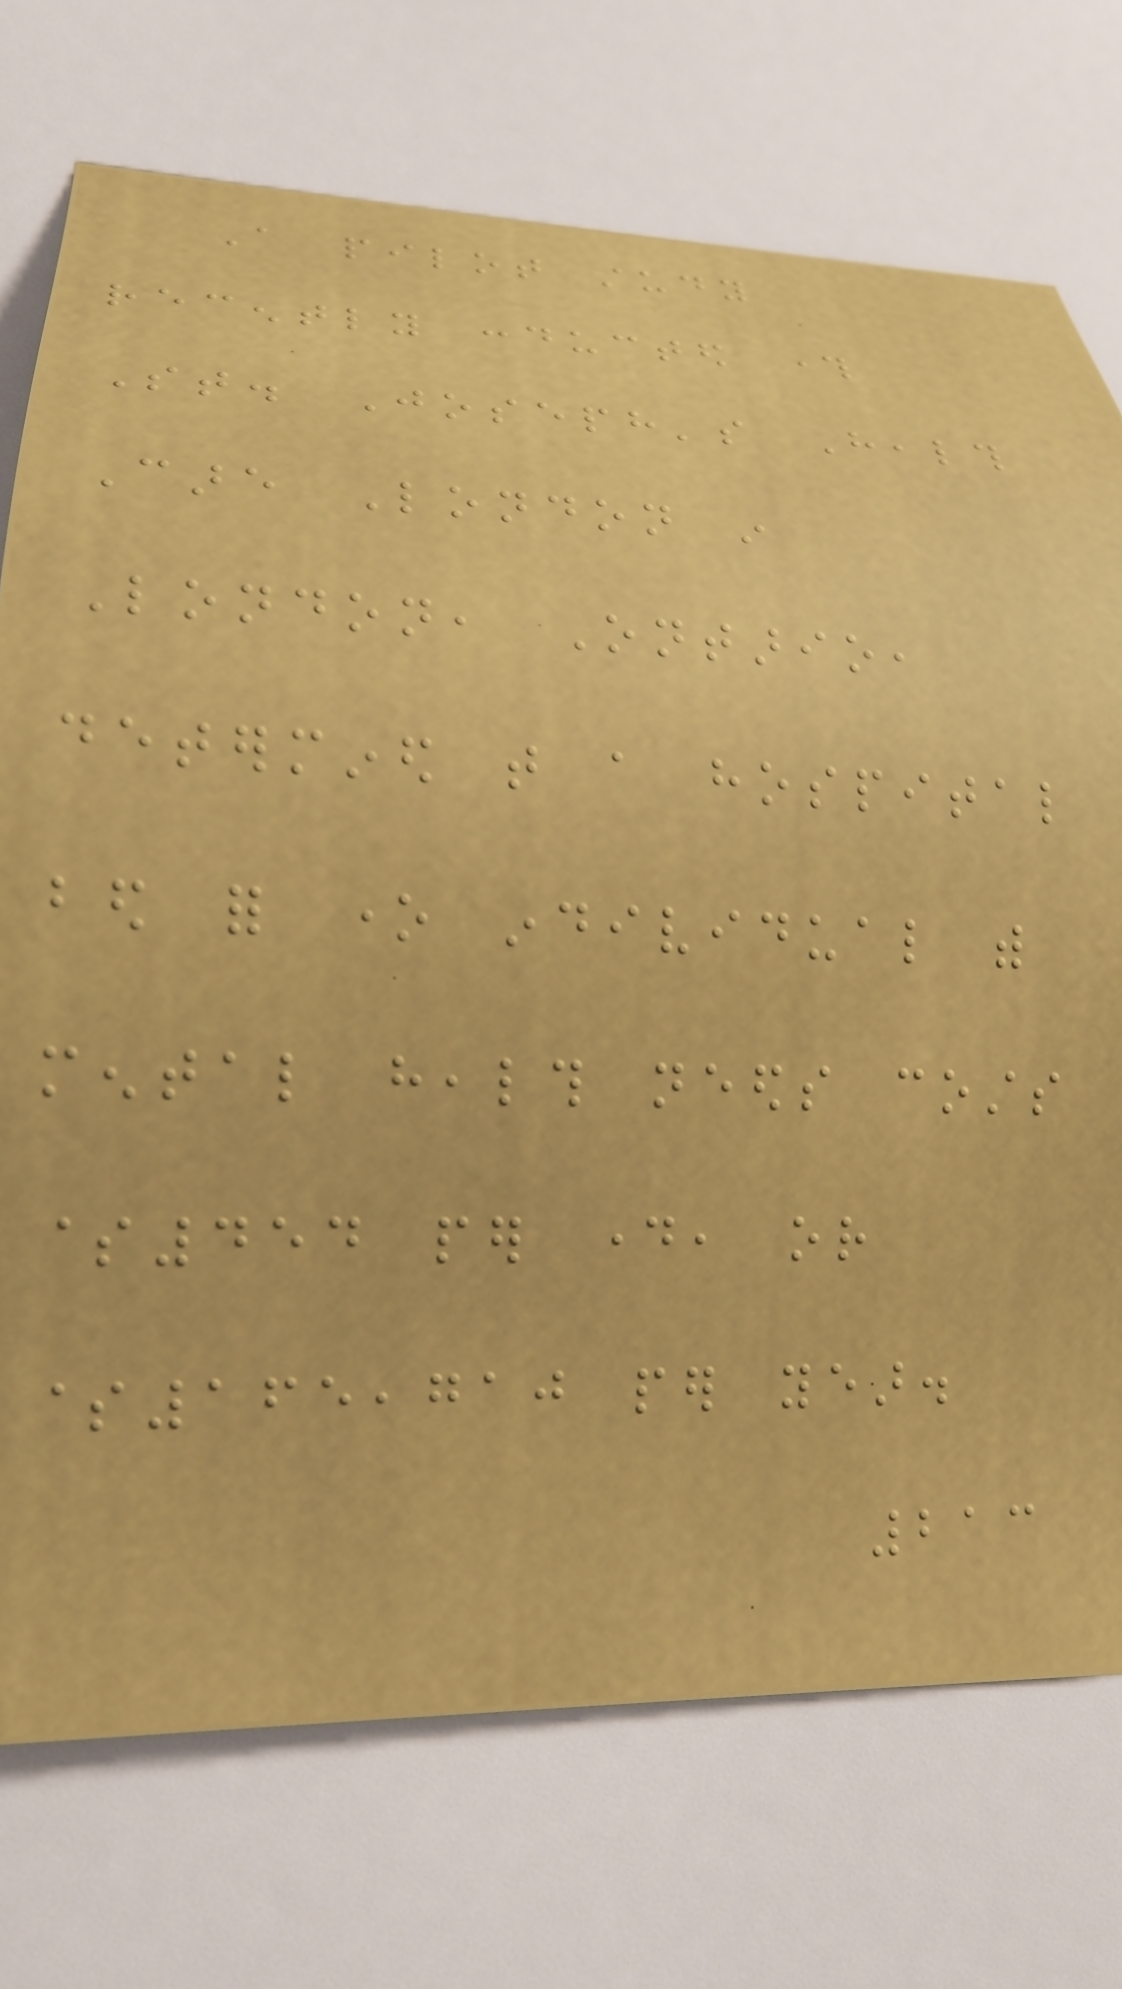A pilot study
recently conducted through
St. Joseph's Health
Care London in
London, Ontario,
determined that a hospital
bed for one individual with
mental health needs costs
$454 per day, or
$165,710 per year.
213
